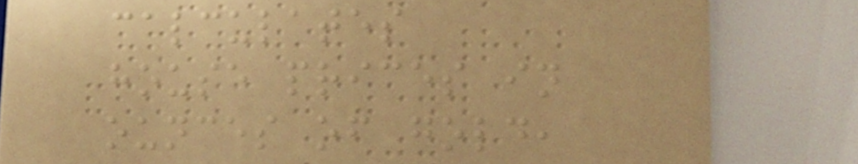calculates
house prices in
ounces of gold,
